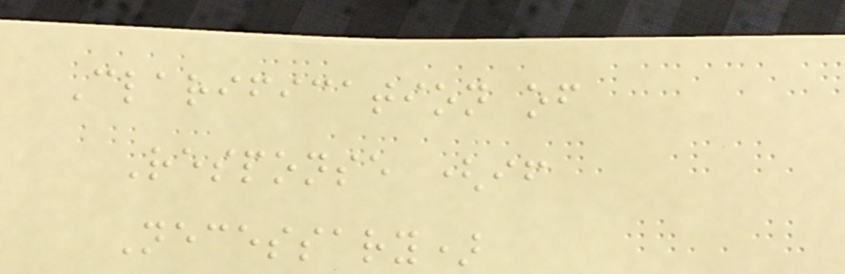Clarification of
Response (if
Necessary)
